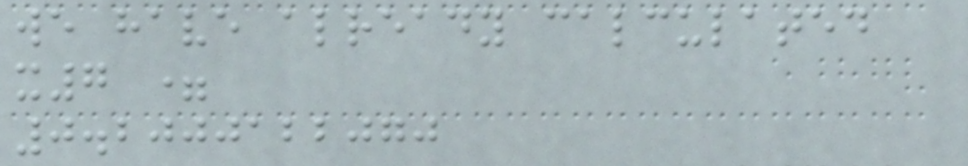we have already calculated
x7 =
0.2000122070
